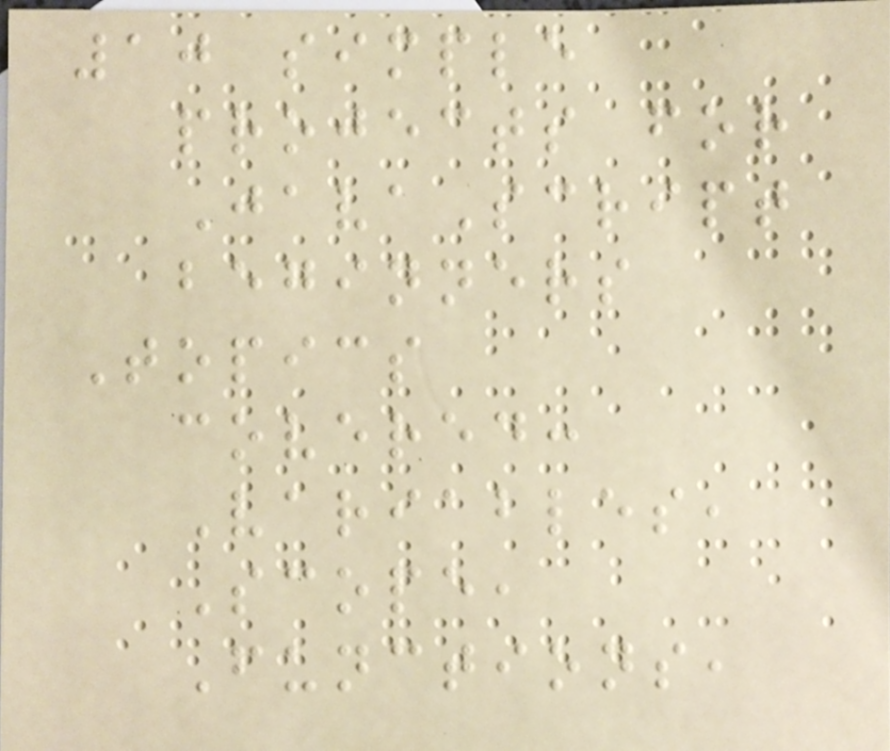10 simple
projects for
JavaScript
beginners
Topics
covered:
Variables,
Scope,
Functions,
